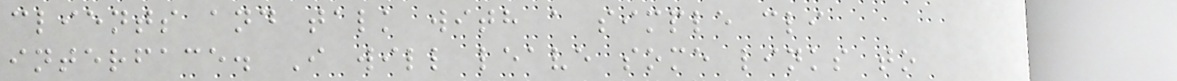clients and talk with a simple cli
interface. I will leave some links to
